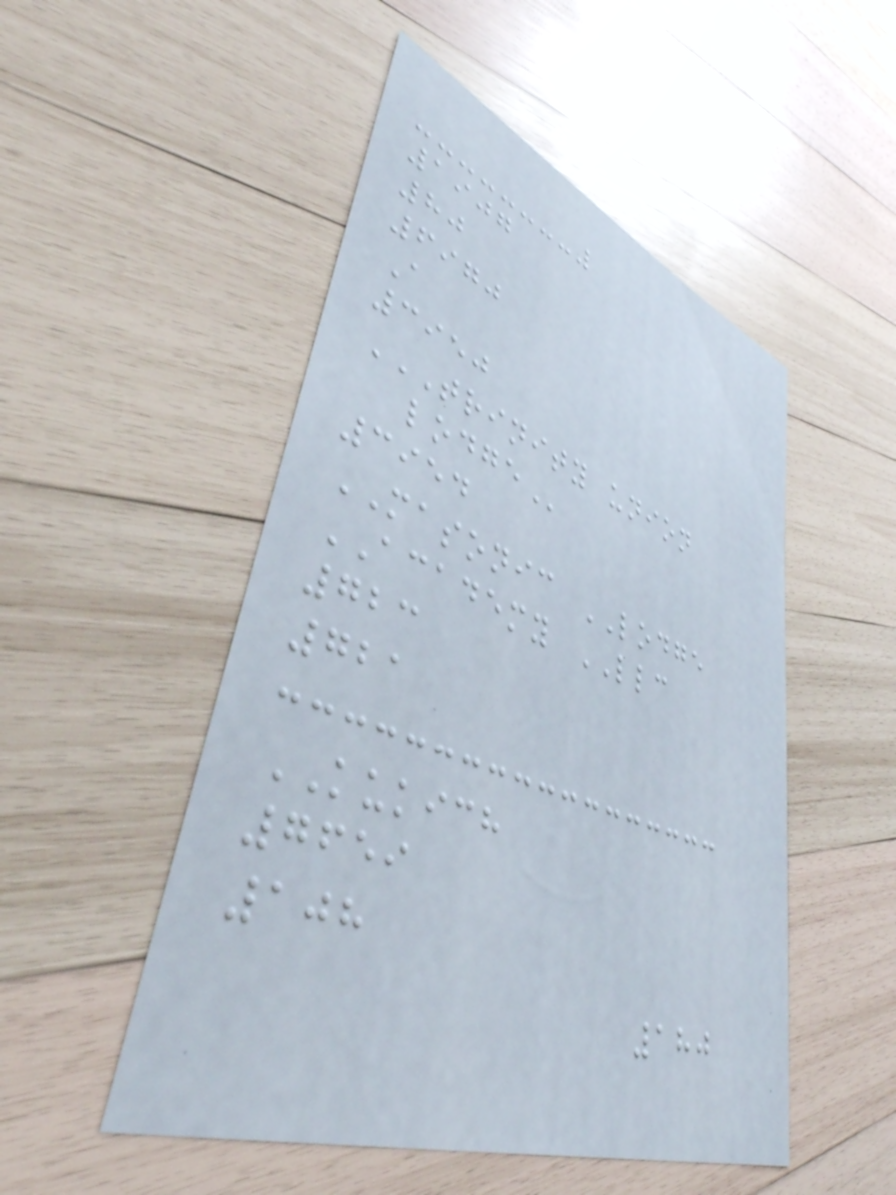1907
80
6970
A
3950
TRINITY UNION
LODGE
3954
MASONIC LODGE
ACADEMY LLC
723
721
KUKICH
7659
108
180
